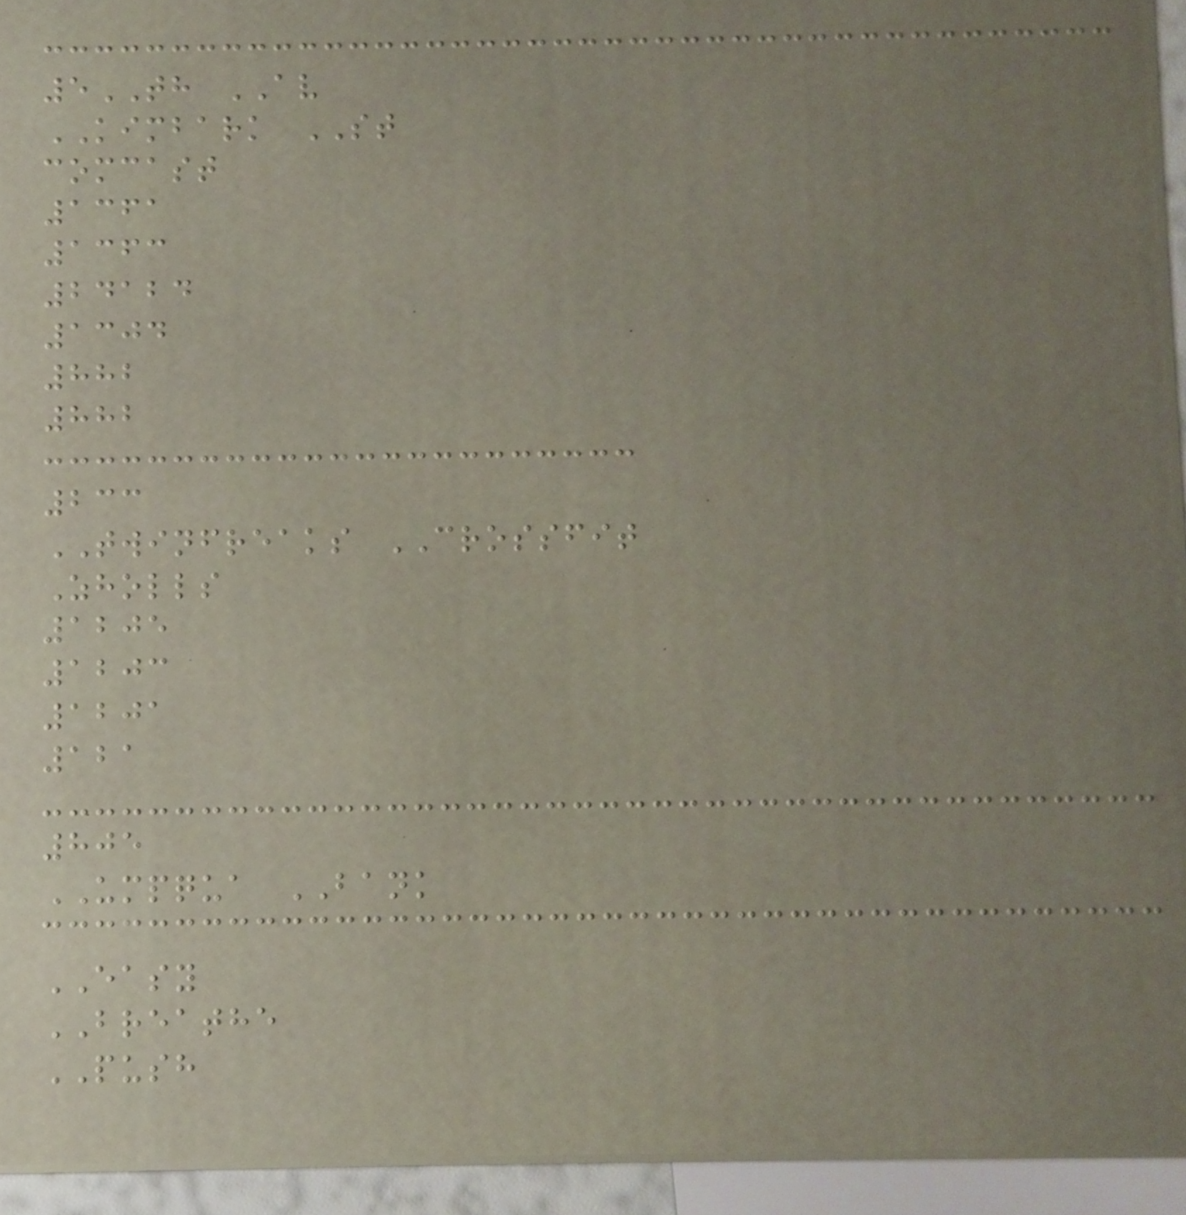5TH AV
KIMBARK ST
comcast
1361
1363
24124
1304
882
882
233
TWINFREAKS CROSSFIT
Zholls
1205
1203
1201
121
805
UMPQUA BANK
EASY
BREATHE
PUSH
